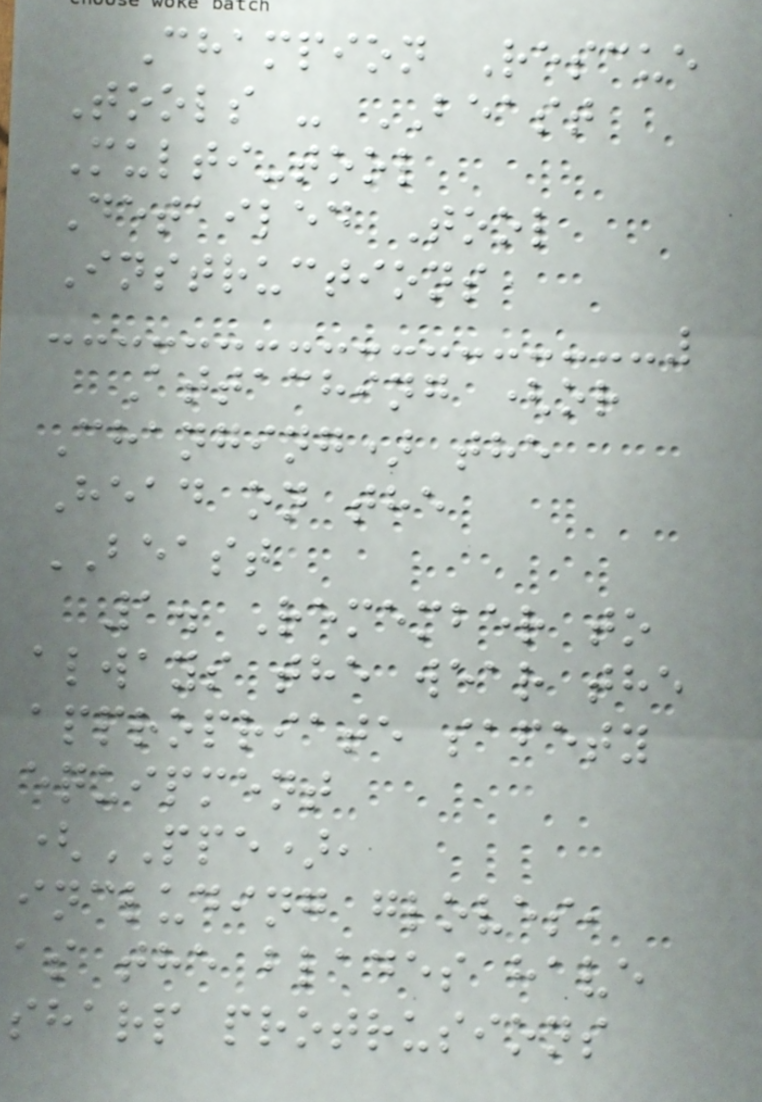Champion Rescue
Tools - BEAST
Multi-tool
Detailed Tool
Instructions
Attaching (or
Changing) the
Head on the
BEAST
1. Remember to
always the wear the
appropriate safety
equipment
(PPE),
including gloves,
as the blades have
sharp protrusions
